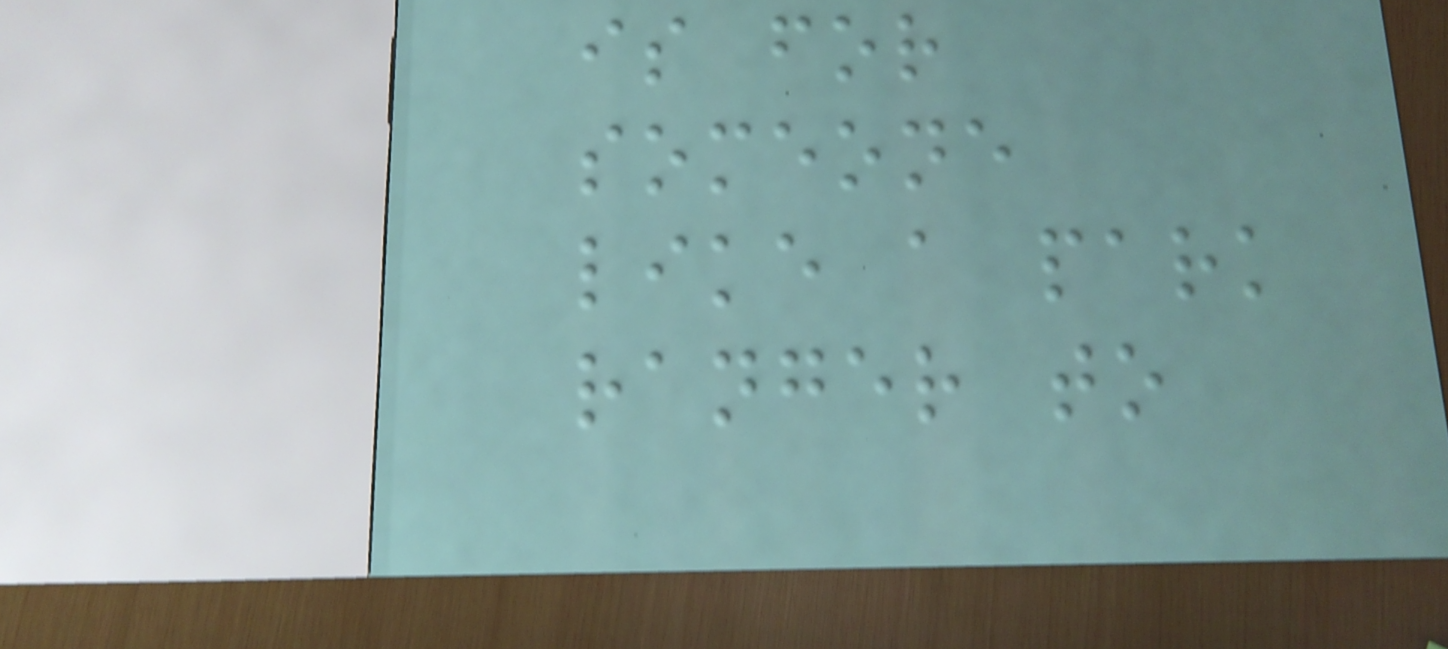is for
someone
like a park
ranger to
